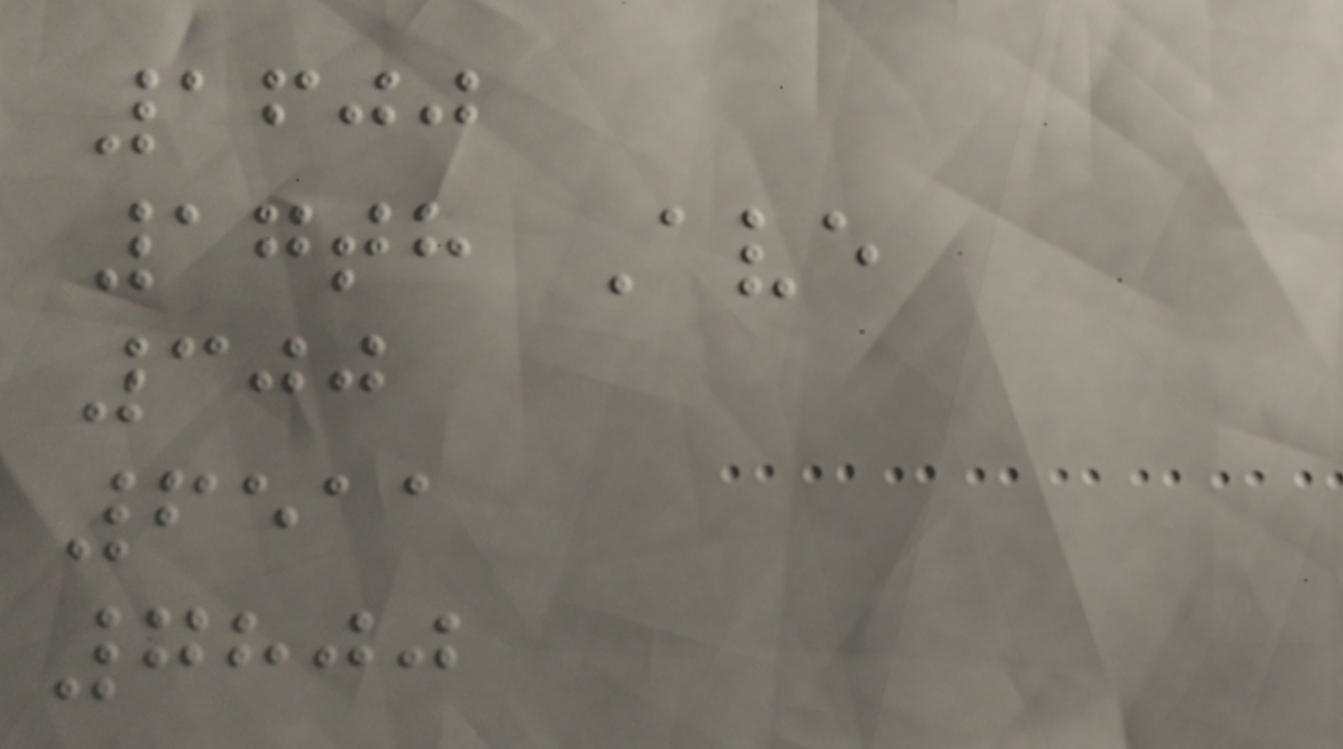1600
17th Ave
300
6511
7800
